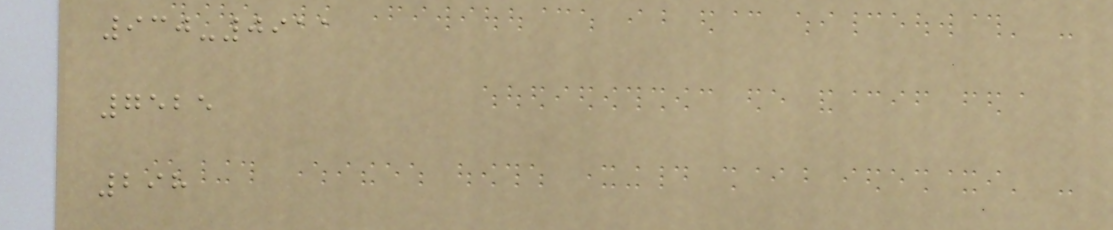930-0911
7525
298
